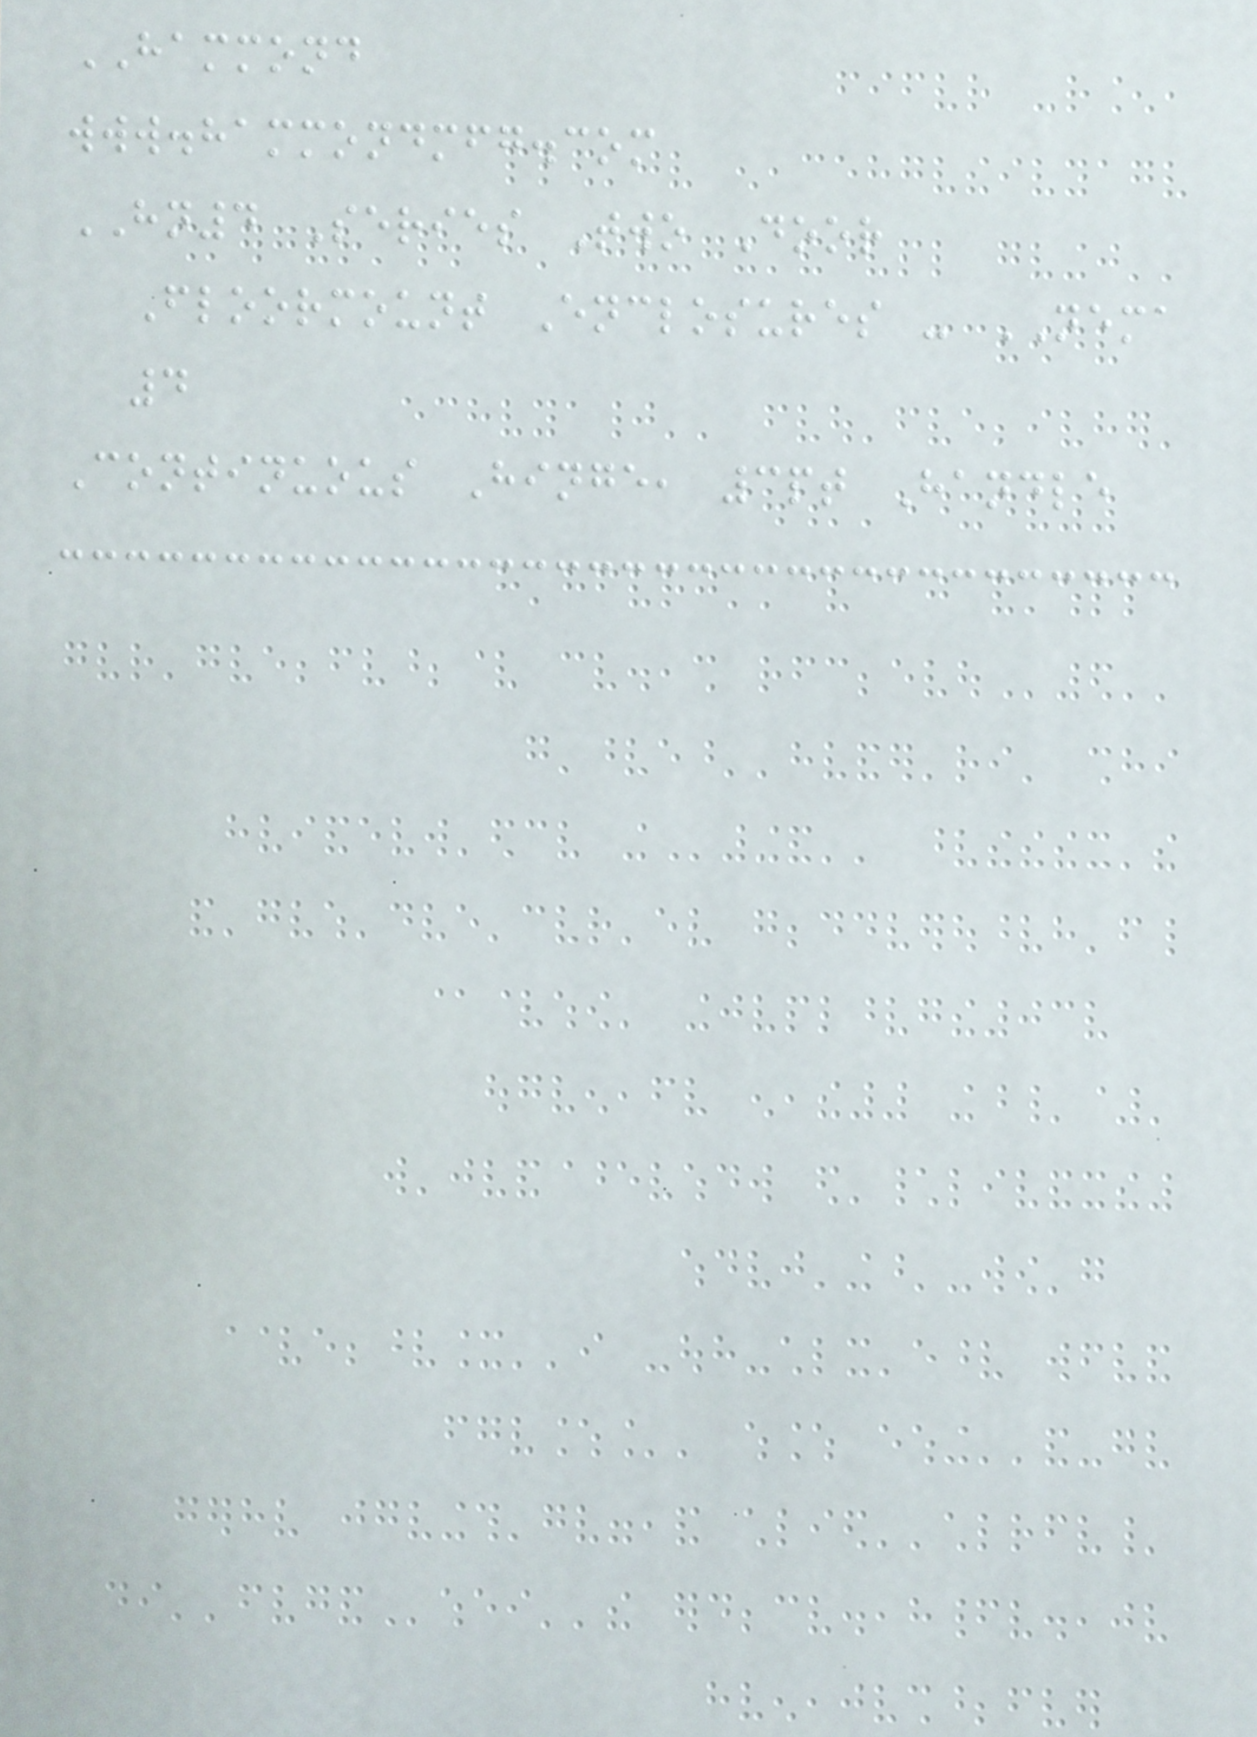HAMMOND
www.hammondmfg.com
HN4 Series Two Door
Floormount Enclosures - NEMA
4
Continuous Hinge, 3pt Handle
